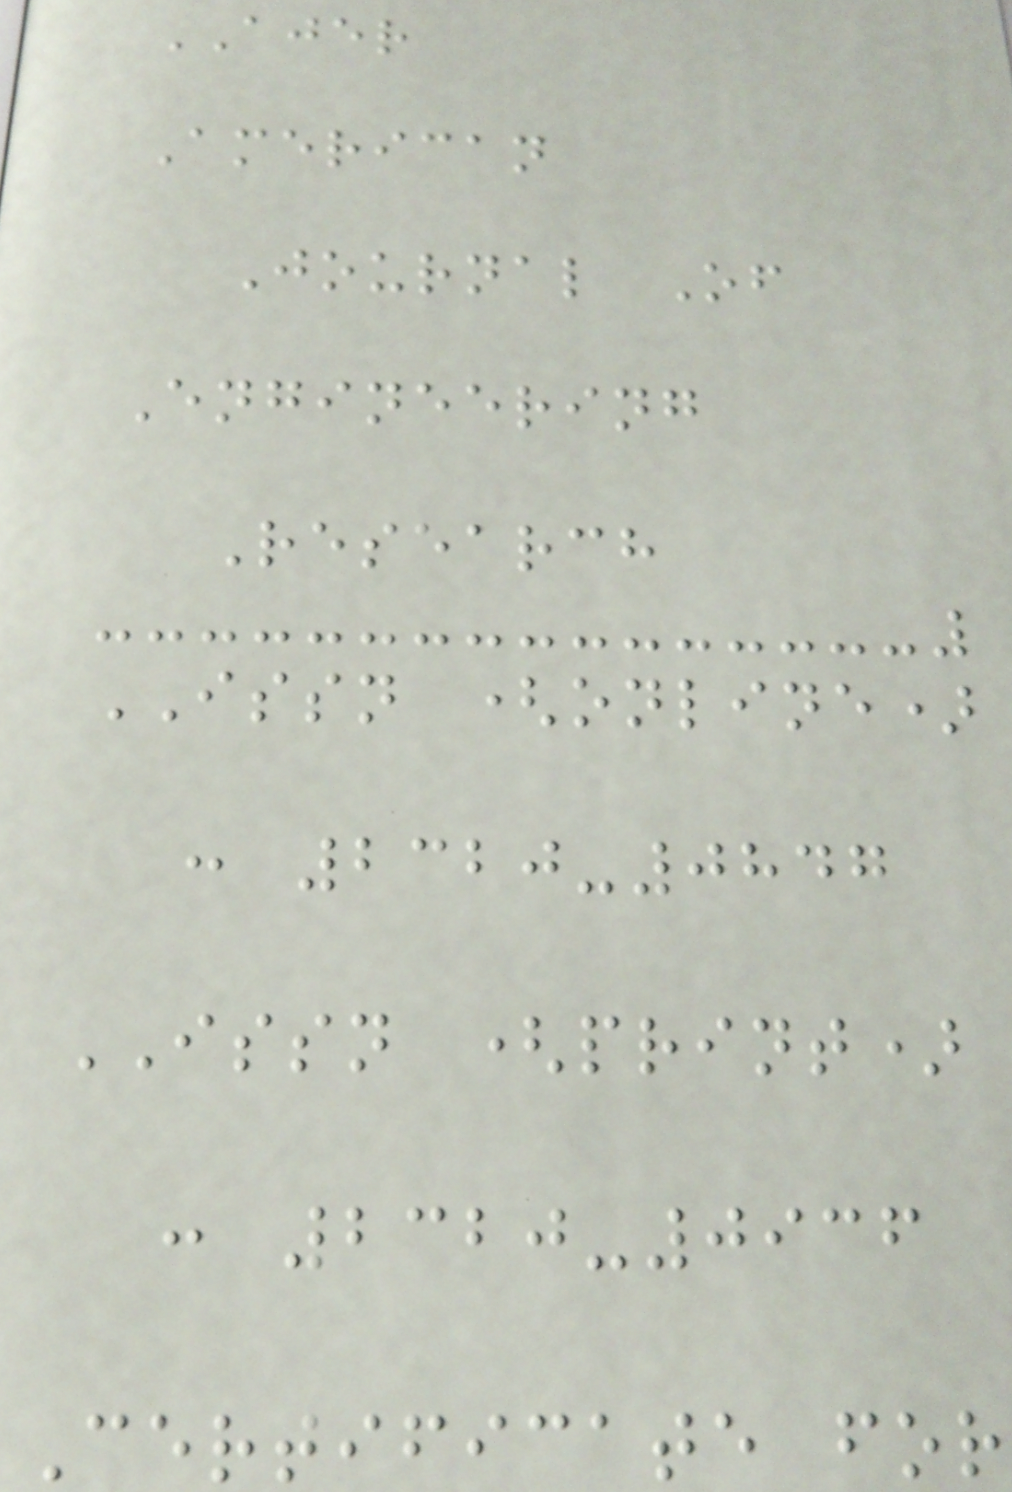AJER
American
Journal Of
Engineering
Research
ISSN (online)
: 2320-0847
ISSN (print)
: 2320-0936
Certificate for
